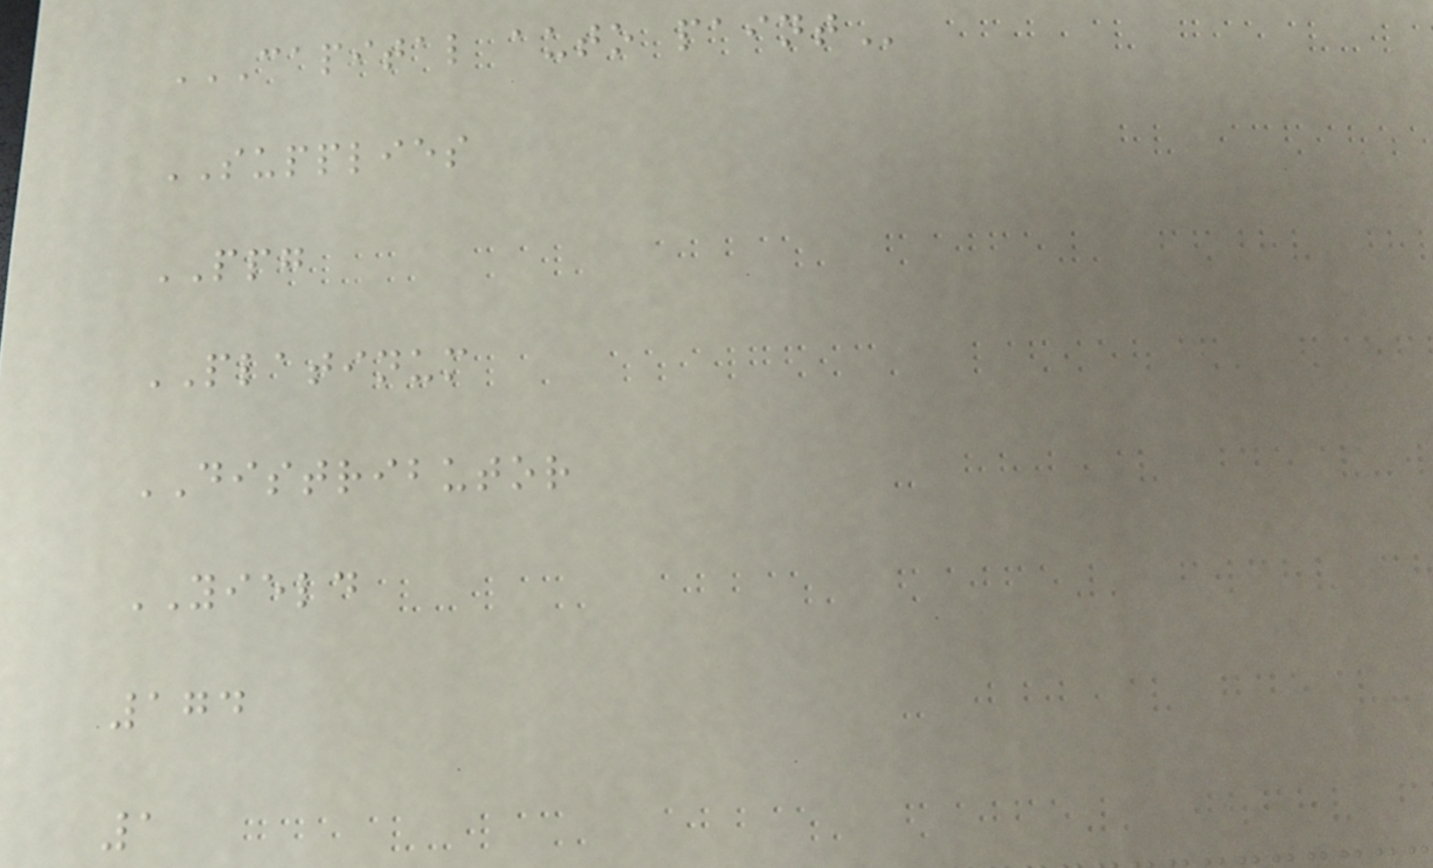CAPITAL AUTO PAINT
SUPPLIES
PPG
PLATINUM
DISTRIBUTOR
YIELD
174
1
